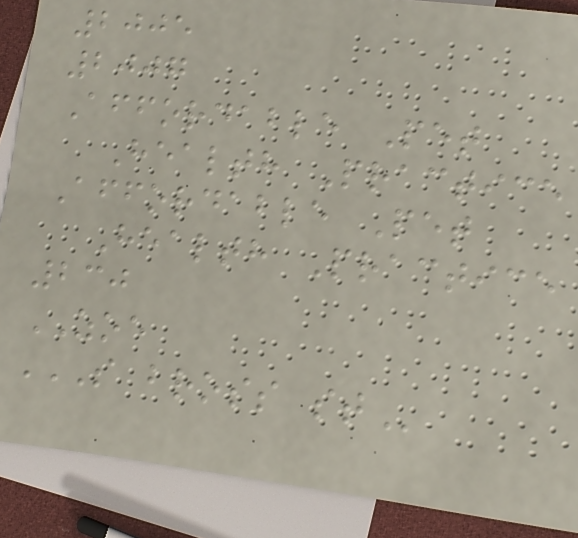2005
2007
Affordable Pet
Health Practice
Affordable Pet
Health Practice
230
ZOE
S BROSS ST
